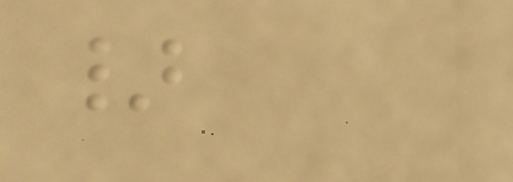}
